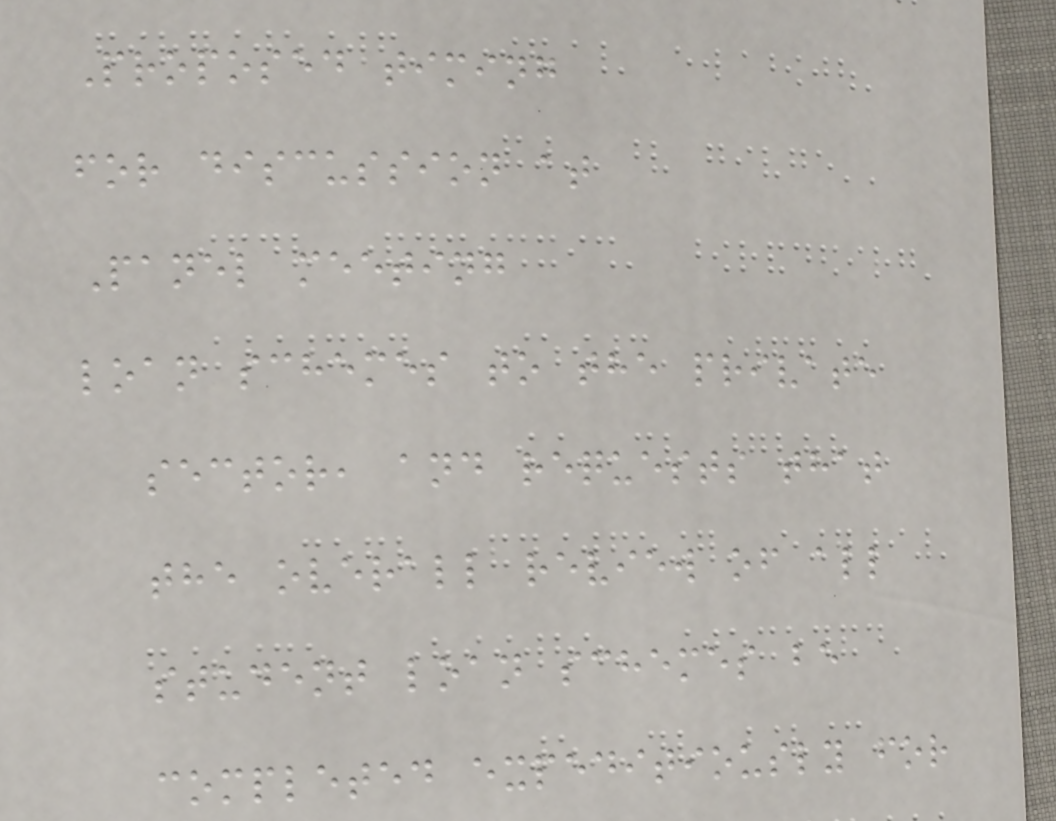Proposed timing
for discussion at
Panel meeting
loan schemes to the private
sector, and requests that
the overall review of all
student loan schemes be
completed expeditiously for
